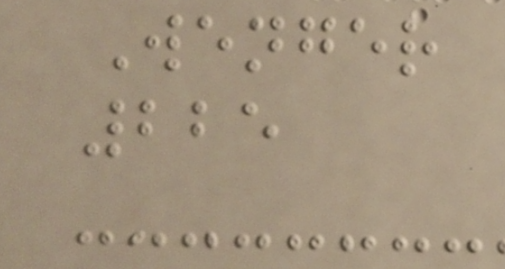Wenger
225
